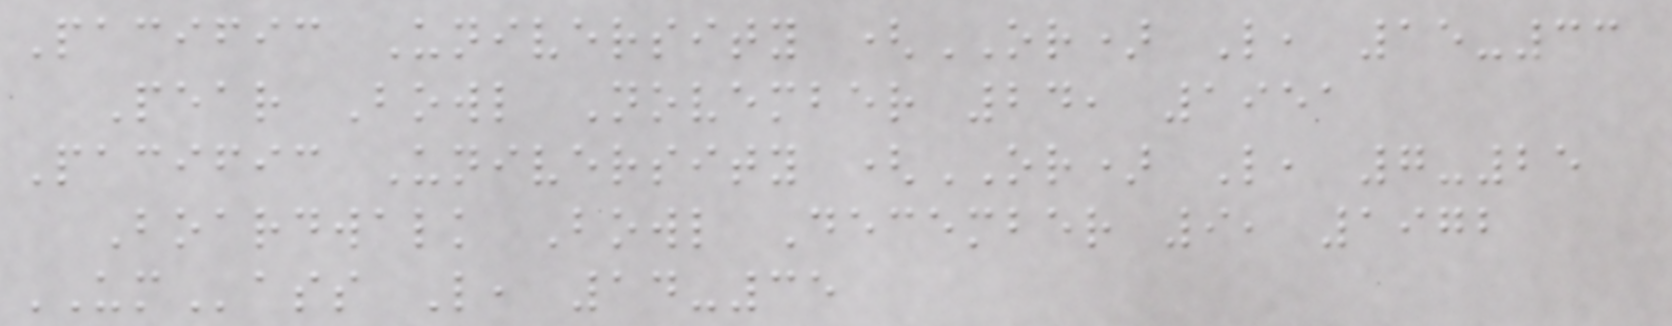Pacific University (OR) L, 15-33
Pear Bowl November 24, 1951
Pacific University (OR) L, 7-25
Boardwalk Bowl December 9, 1972
UMass L, 14-35
